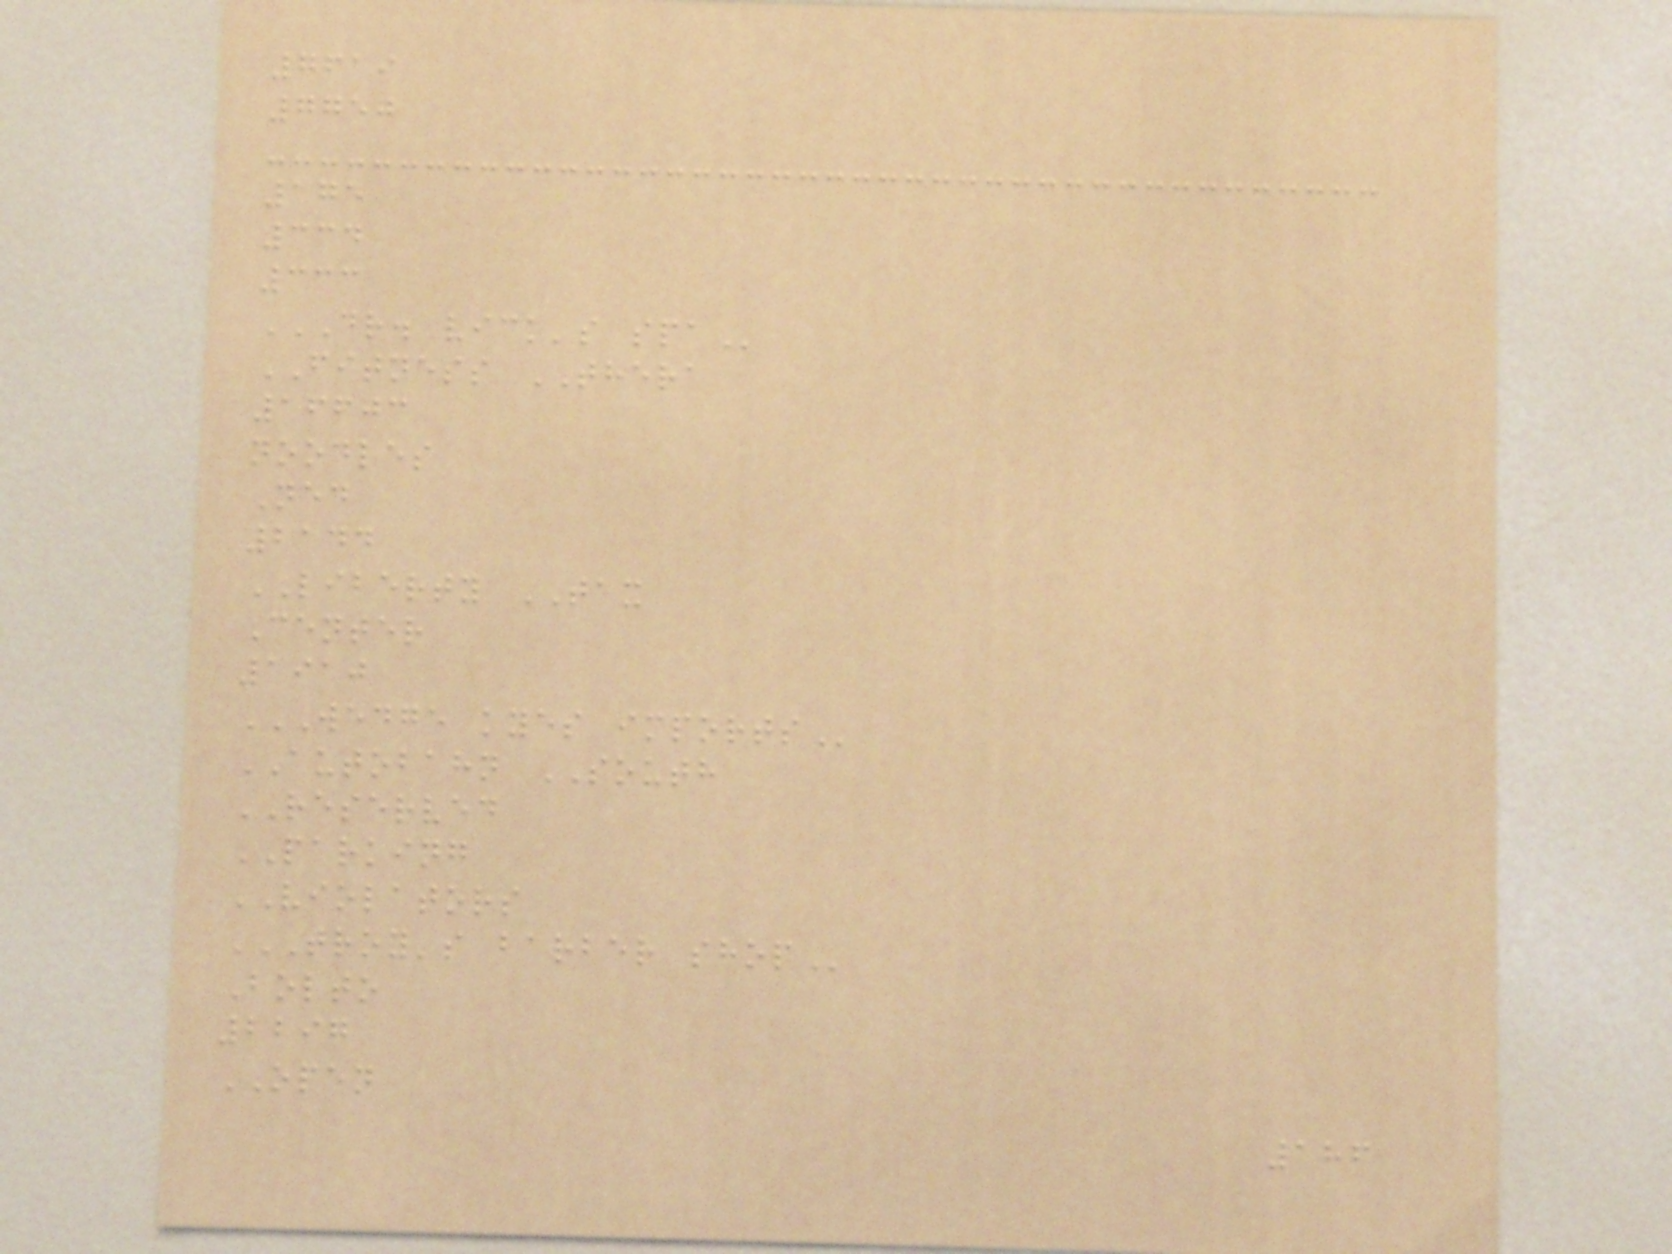7619
7750
175
334
333
DR. VICK'S SPA
FITNESS THERA
16603
noodles
Ned
2144
LIBERTY TAX
Center
1910
WEDGE KYES IMPORTS
AUTOBAHN SOUTH
RESERVED
PARKING
VIOLATORS
TROY'S BARBER SHOP
Bolto
2297
OPEN
186
